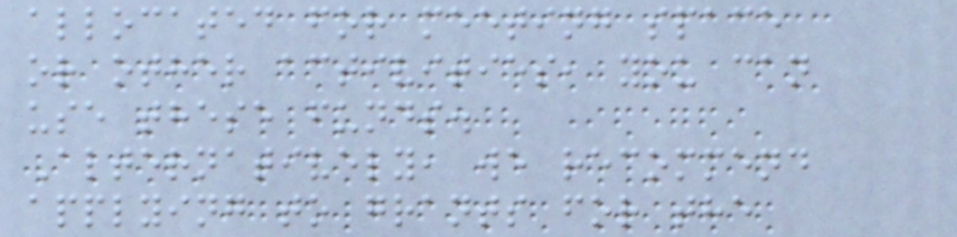allocated for meeting space
or other activities, you can
use these funds.
Alternatively, we recommend
applying to grants for the
